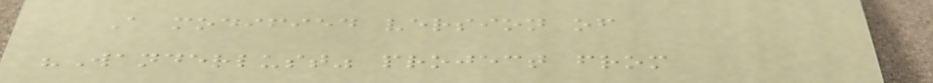A modified version of
"Wanderlust" project from
